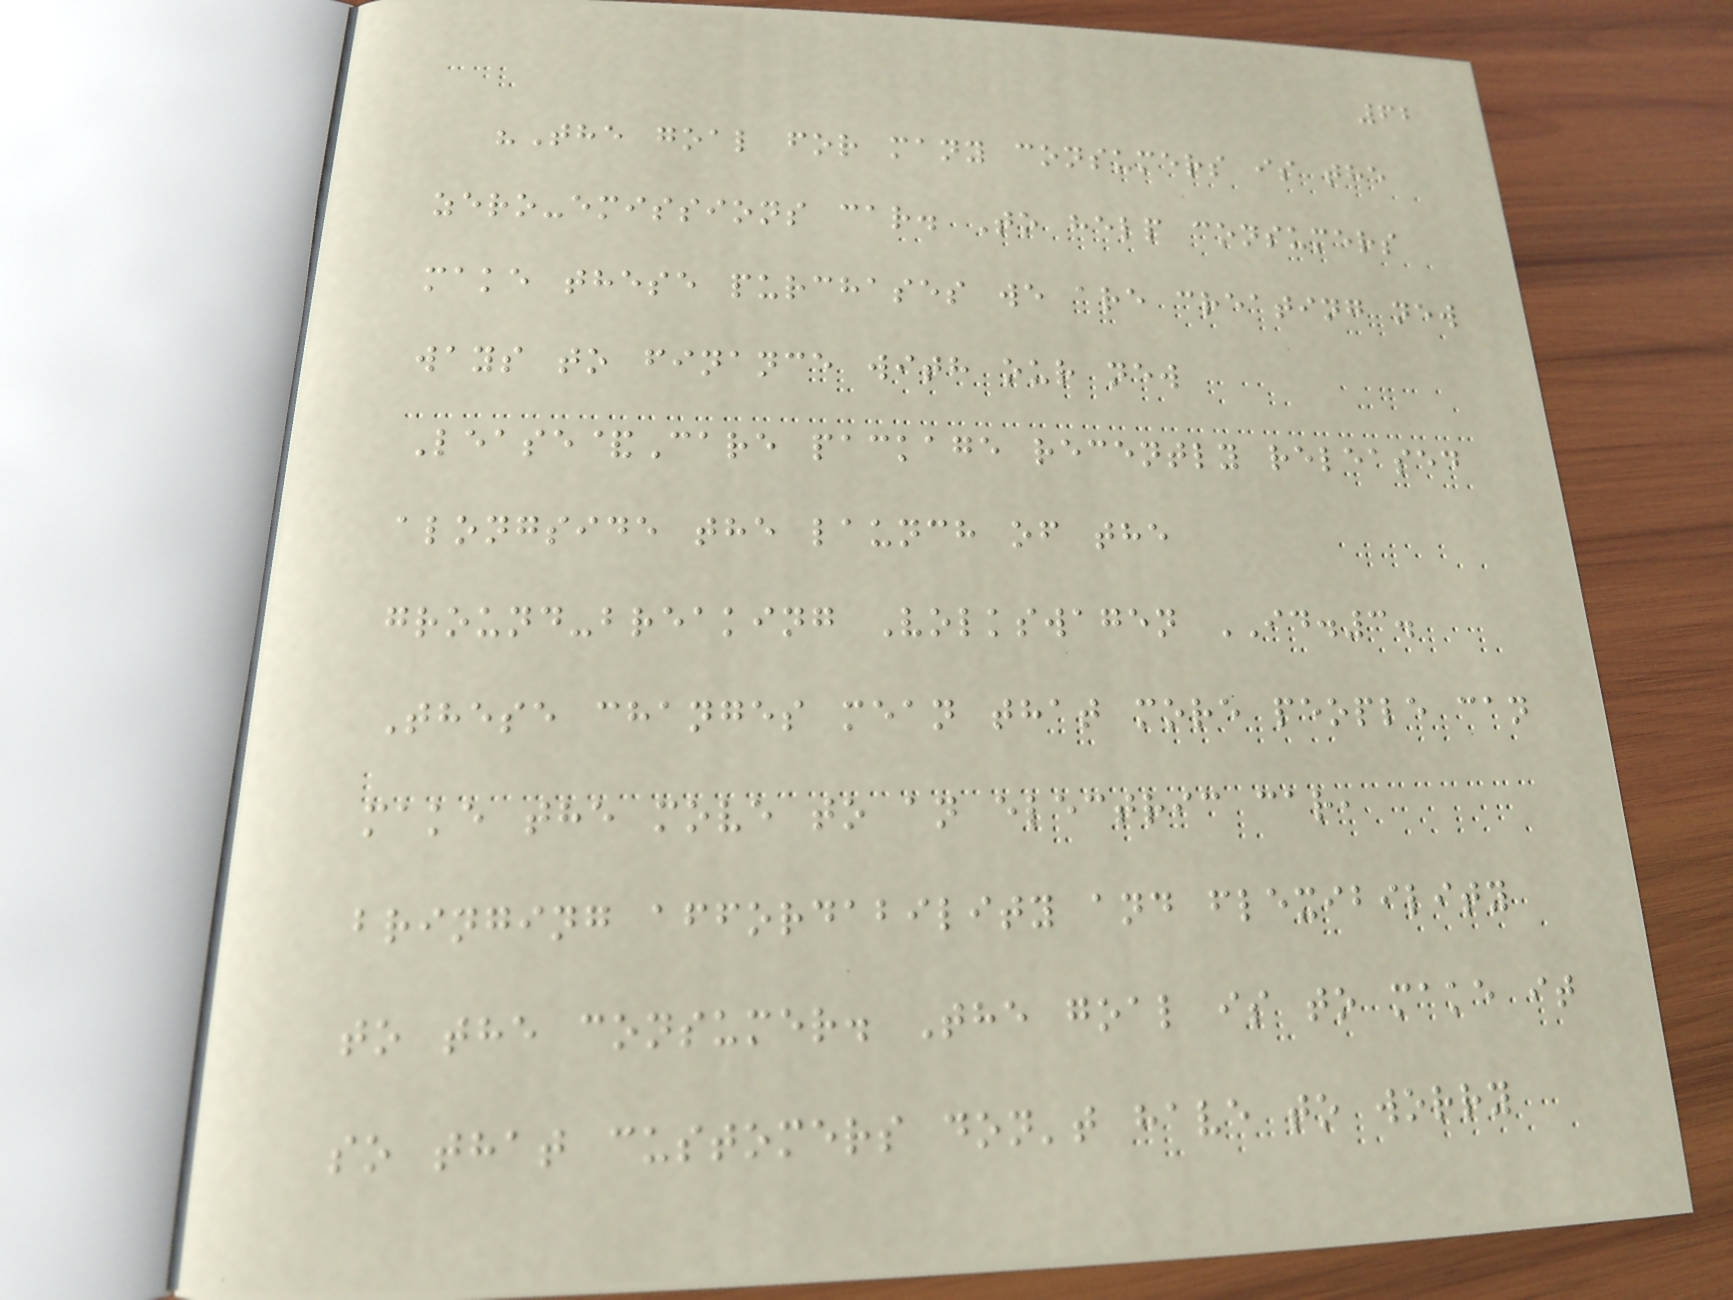62
"The goal for many consumers is the
zero-emissions car. To help consumers
make these purchases we are creating new
ways to finance with our new
Lease&Care package recently released
alongside the launch of the
ground-breaking Volkswagen ID.3.
These changes mean that more people can
make the move to an electric car,
bringing affordability and flexibility
to the consumer. The goal is to make it
so that customers don't have to worry
